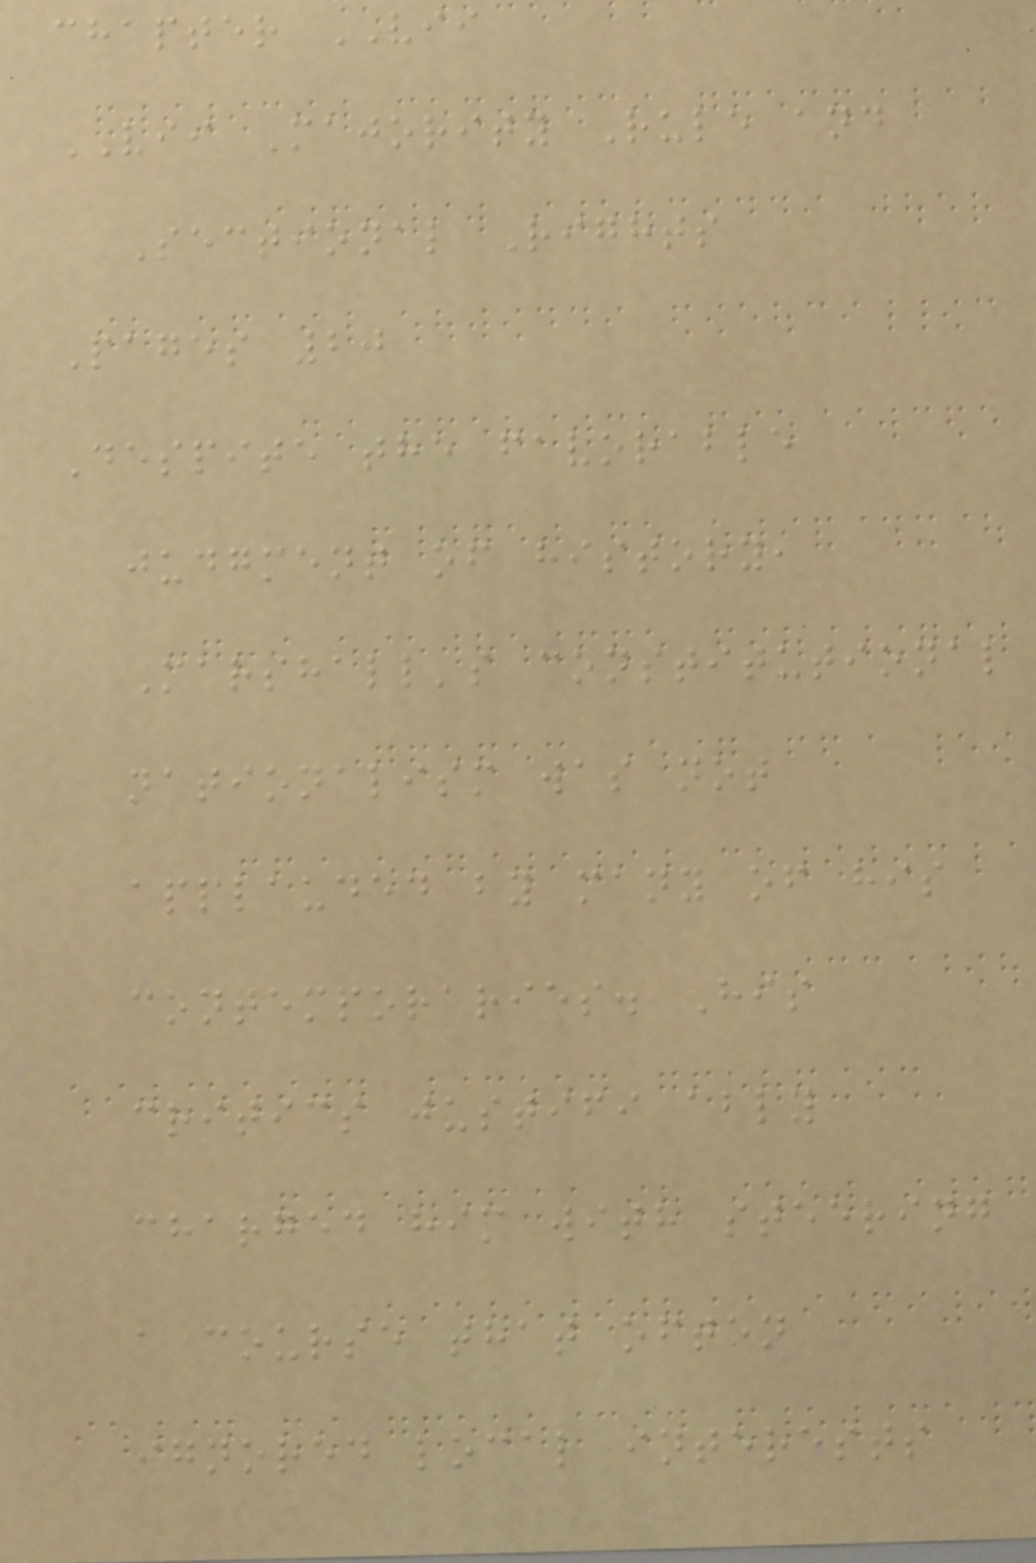chapter VII
VII Majority Rule and
Sectional Rights
Pages 20
Despite the favorable
judgment of history,
Marshall's constitutional
nationalism was not
applauded by many of his
contemporaries. His
critics justifi ably
charged him with steering
a course that often
ignored local interests
